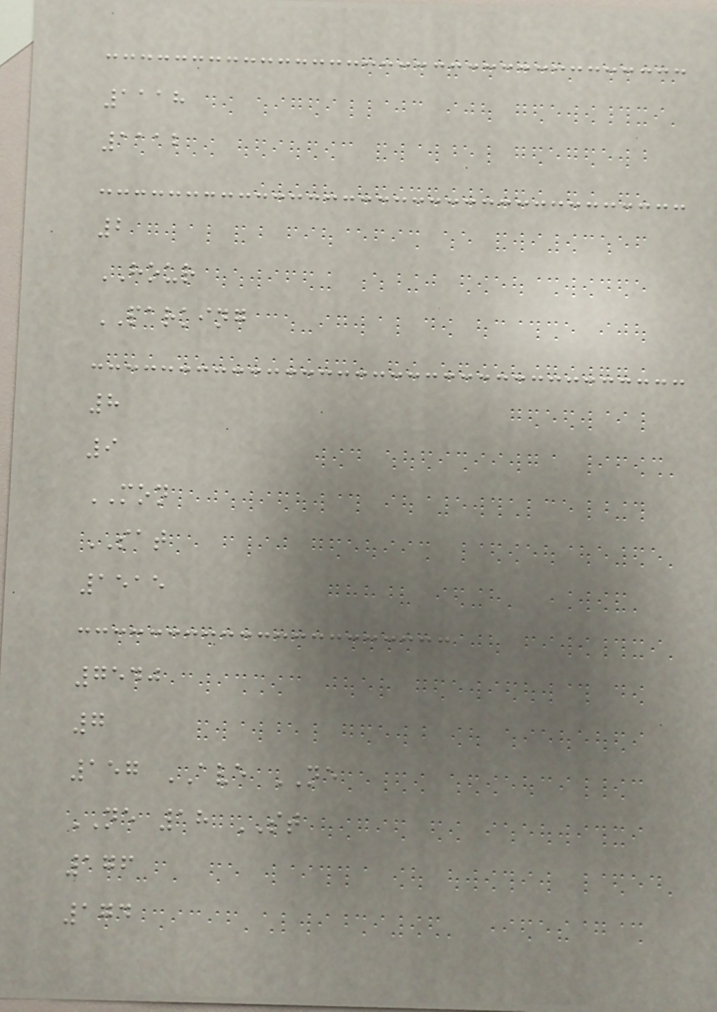1118
1112
2
HOUR
PARKING
8
9
MON
SAT
1515
7540
7
157 AVE NE
NE 18 ST
176
174
